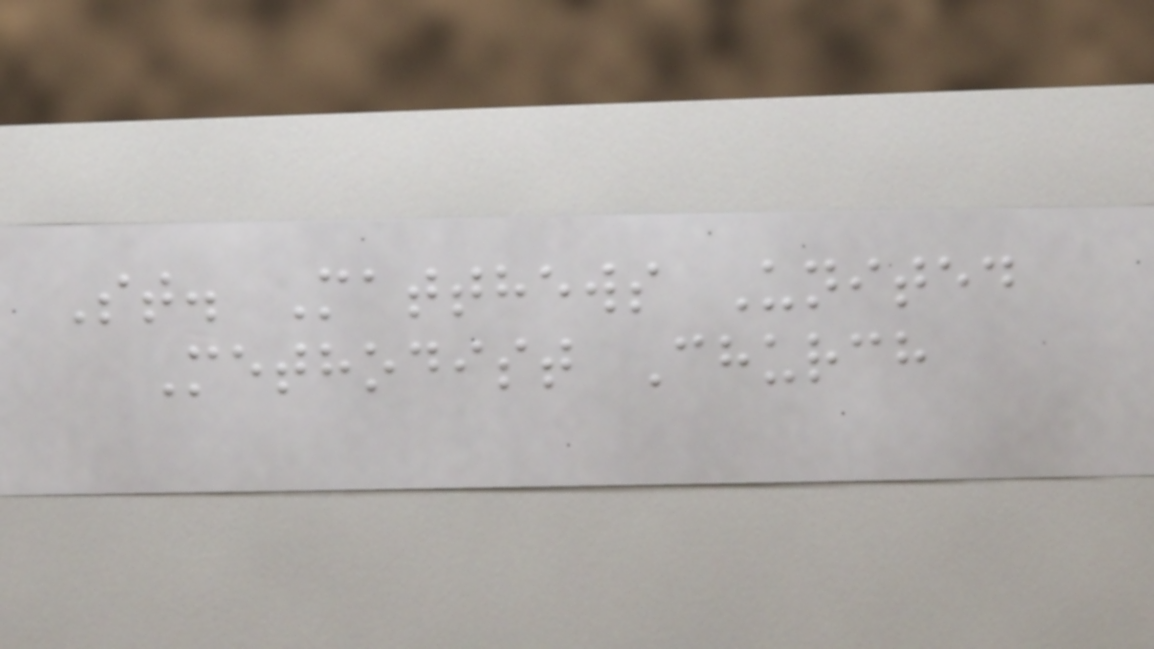St. Matthews United
Methodist Church
